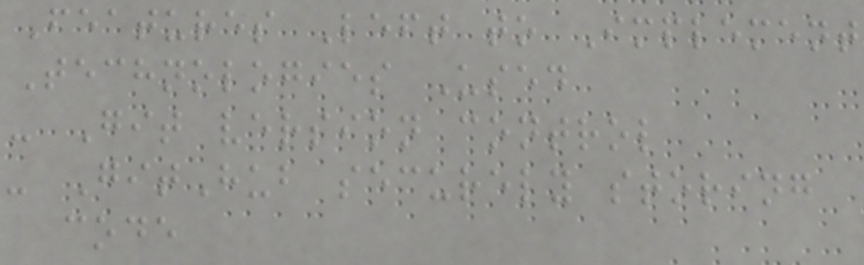Features Left to Implement
Technologies Used
- Git version control
- GitHub securely storing
code
